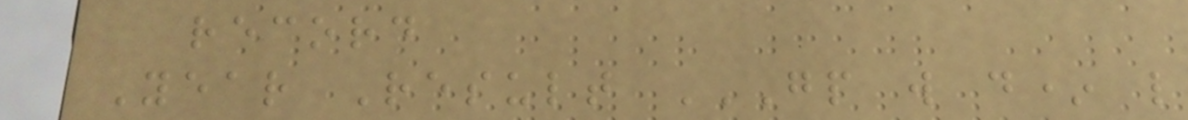record
Year Result GP W D* L
